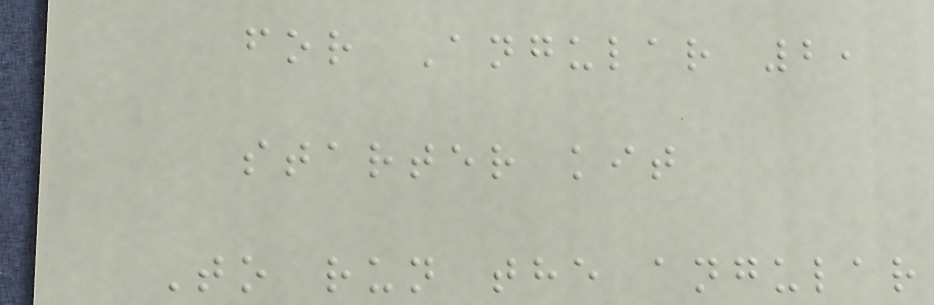for Angular 2,
starter kit
To run the angular
